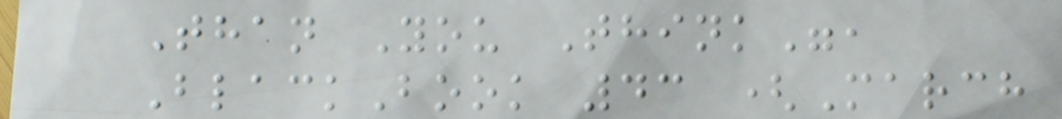Than You Think",
BlackBook 43 (March
